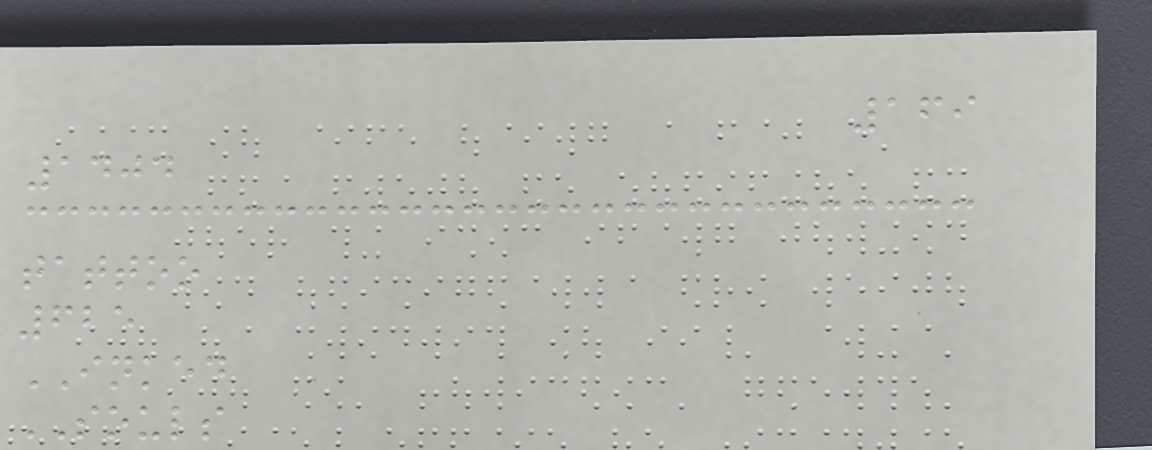169
1404
tattoo
625
INKED
SOULS
